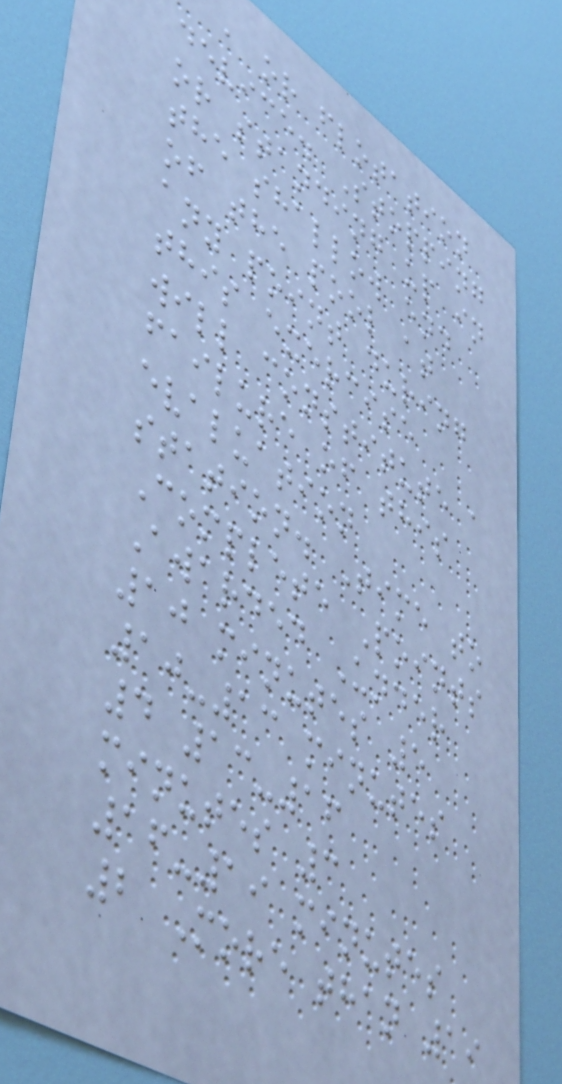, or flotation
device. Stopping
or standing up in
the shallow end
of the pool at
any point during
this exercise
will constitute a
failure of this
evaluation
station. Time to
Complete Points
Awarded Under
10 minutes 5
10-13 minutes
4 13-16
minutes 3
16-19 minutes
2 More than 19
